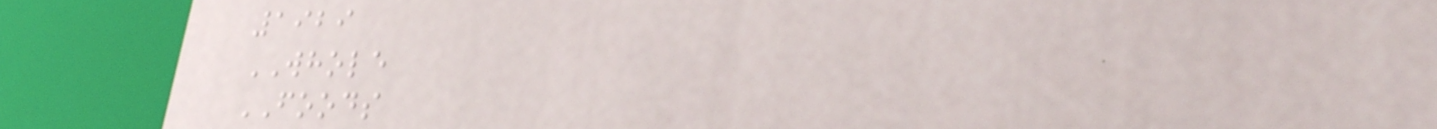1929
WHOLE
FOODS
